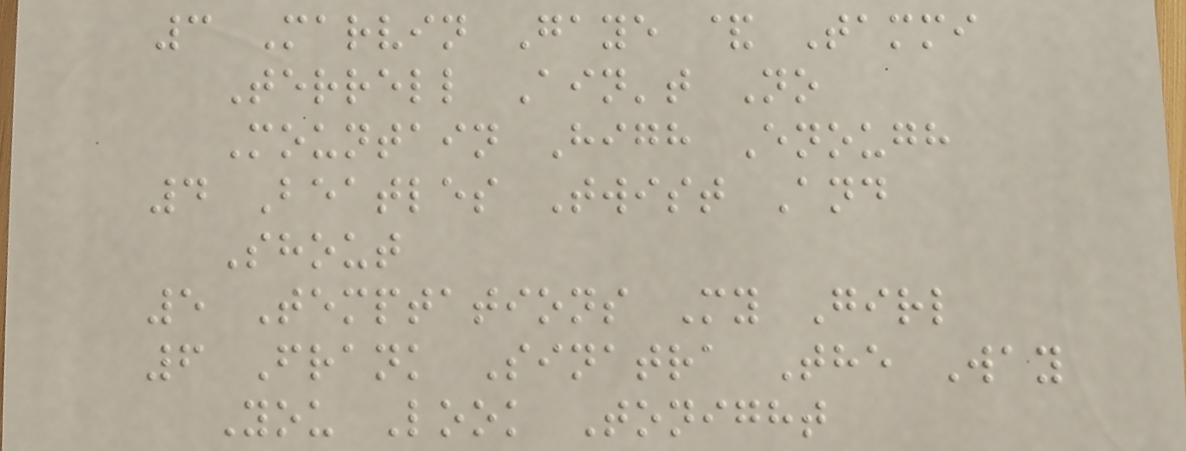3 Marvin Gaye & Tammi
Terrell Ain't No
Mountain High Enough
4 Beatles Twist And
Shout
5 Temptations My Girl
6 Frank Sinatra The Way
You Look Tonight
